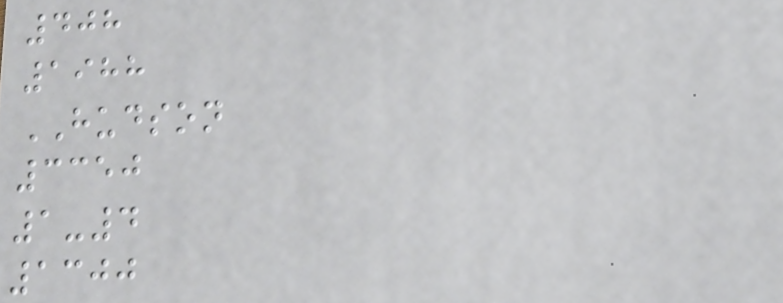408
1988
HUDSON
3350
1-4
1300
